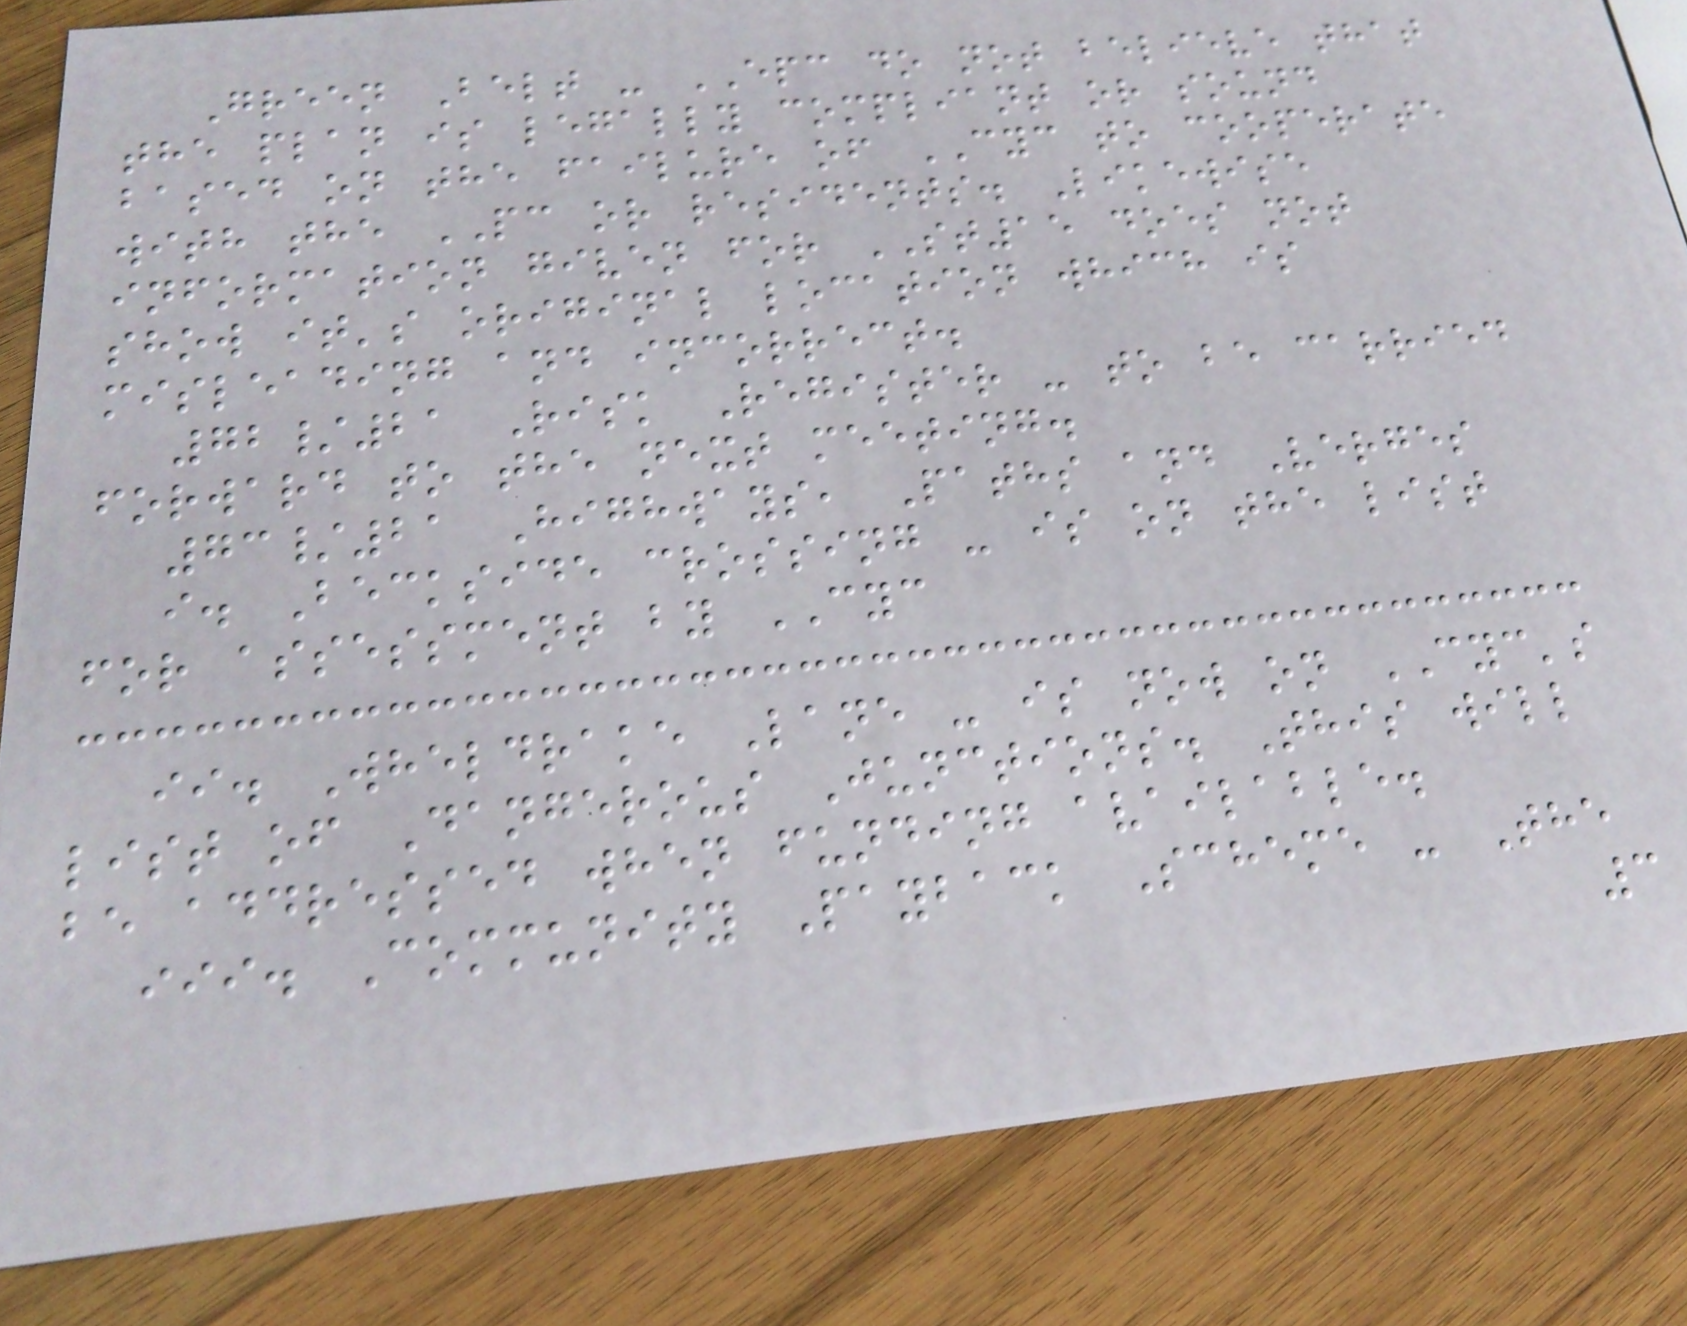Green Belt - EPC do not believe that
the plan is legally compliant or sound
based on the failure of CYC to cooperate
with the PC or residents. Likewise
information given for ST15 does not
show it's original location which is
misleading and incorrect.
72/21 Risk Register - to be carried
forward to the next meeting.
73/21 Highways, Paths and Verges
i. Beckside crossing - is on the list
for assessment by CYC
ii. Wheldrake Lane - is now on CYC's
list of Dangerous Junctions. This will
be addressed when funding available.
iii. Community Payback Scheme - The
3
